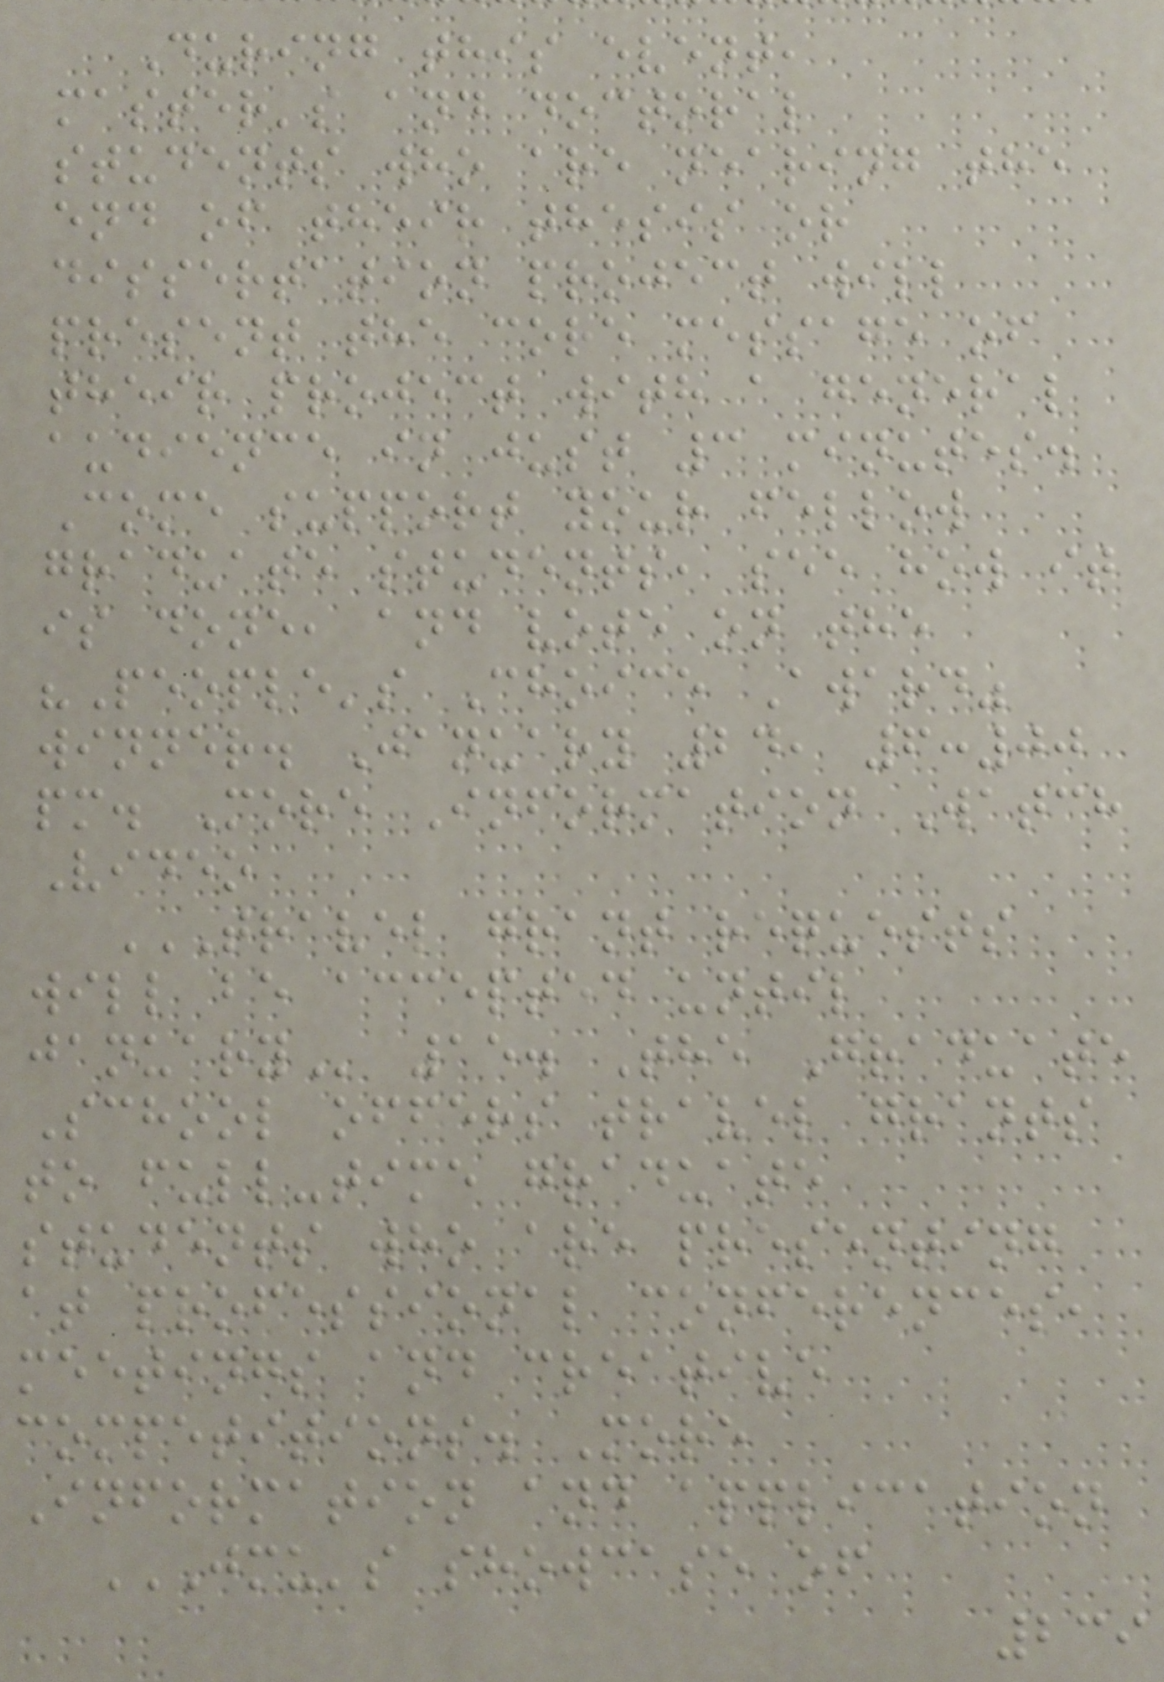During this event,
master's and doctoral
students who are nearing the
end of their thesis or
dissertation project will
present the core message of
their project with a general
audience in just 3 minutes.
Come support your fellow
graduate students, see how it
is done, and vote on the
"People's Choice Award"
winner. January 24, 6:00
pm. More Information Watch
Video
TRAVEL GRANT REQUESTS
WILL BE ACCEPTED UNTIL
JANUARY 15. The Graduate
School offers travel grants
to full-time graduate
students who are presenting
at professional conferences,
meetings and creative
competitions. More
Information and application
JMU'S SHOWCASE OF
239
